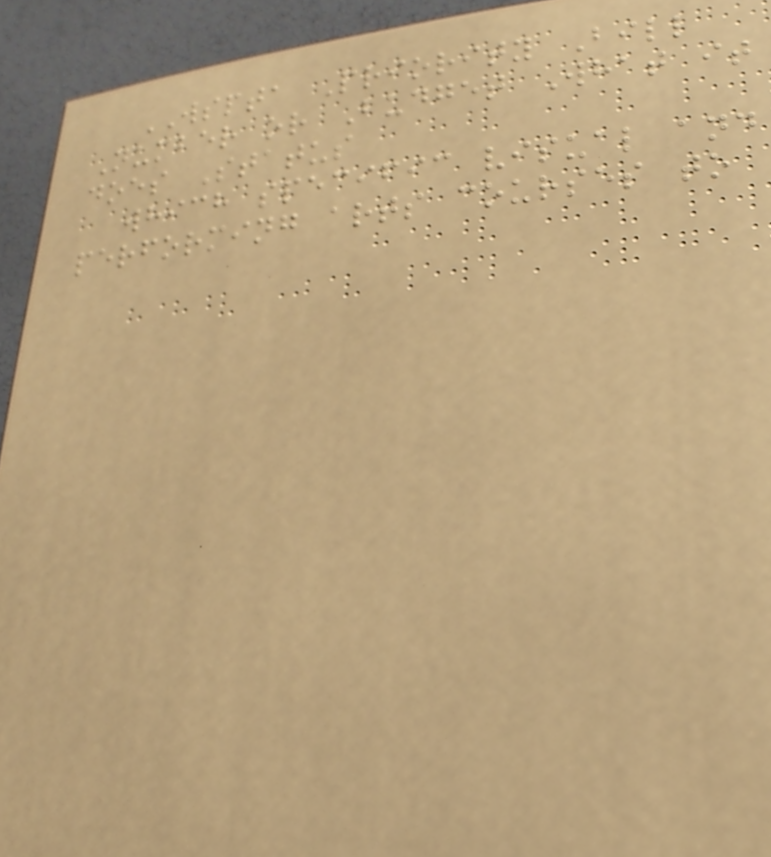WSPTA Priority Bill
Number or Budget What it
does Status
which specific visual and
performing arts courses to
